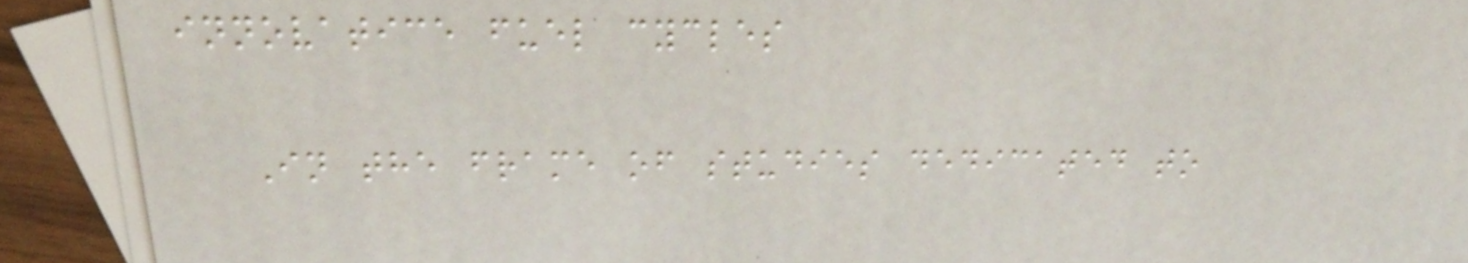innovatice fuel cycles
In the frame of studies dedicated to
